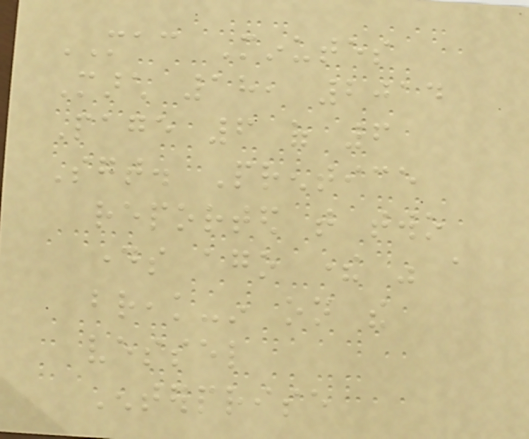MAC Minutes
March 18, 2014
Page 6 of 6
Sgt. Prentice
reported that two
days ago there was a
break-in on the
vessel
Enterprise
